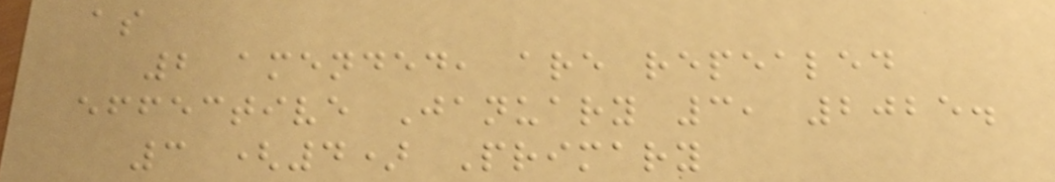as
2 amended, are repealed
effective January 3, 2025.
3 (4) Primary
